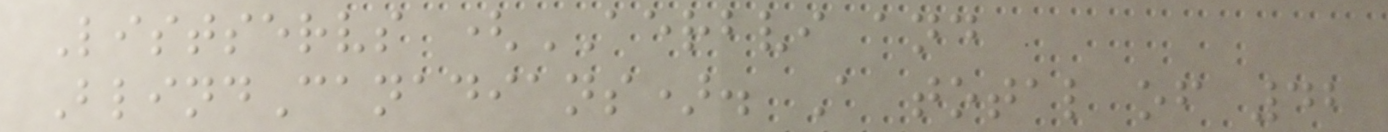Listservs (AERBVI and
BlindCanadians). A total of 42
